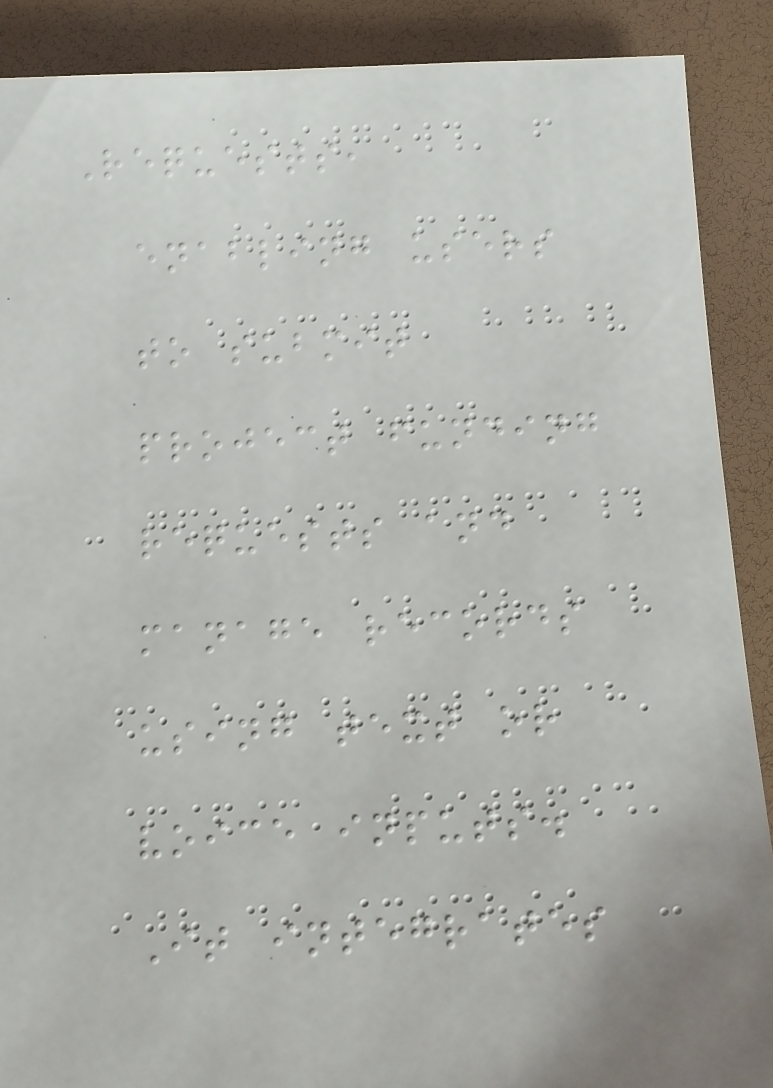Requests,
enabling users
to submit
project funding
requests and
manage records
using text or
voice inputs.
It integrates
